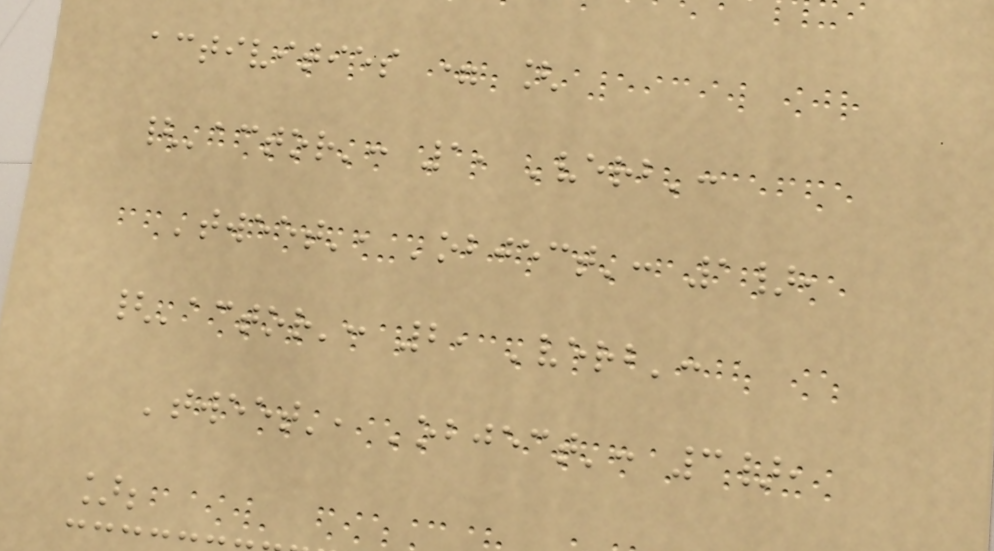activities = [
{'actor': 1, 'verb':
'tweet', 'object': 1},
{'actor': 2, 'verb':
'tweet', 'object': 3},
];
